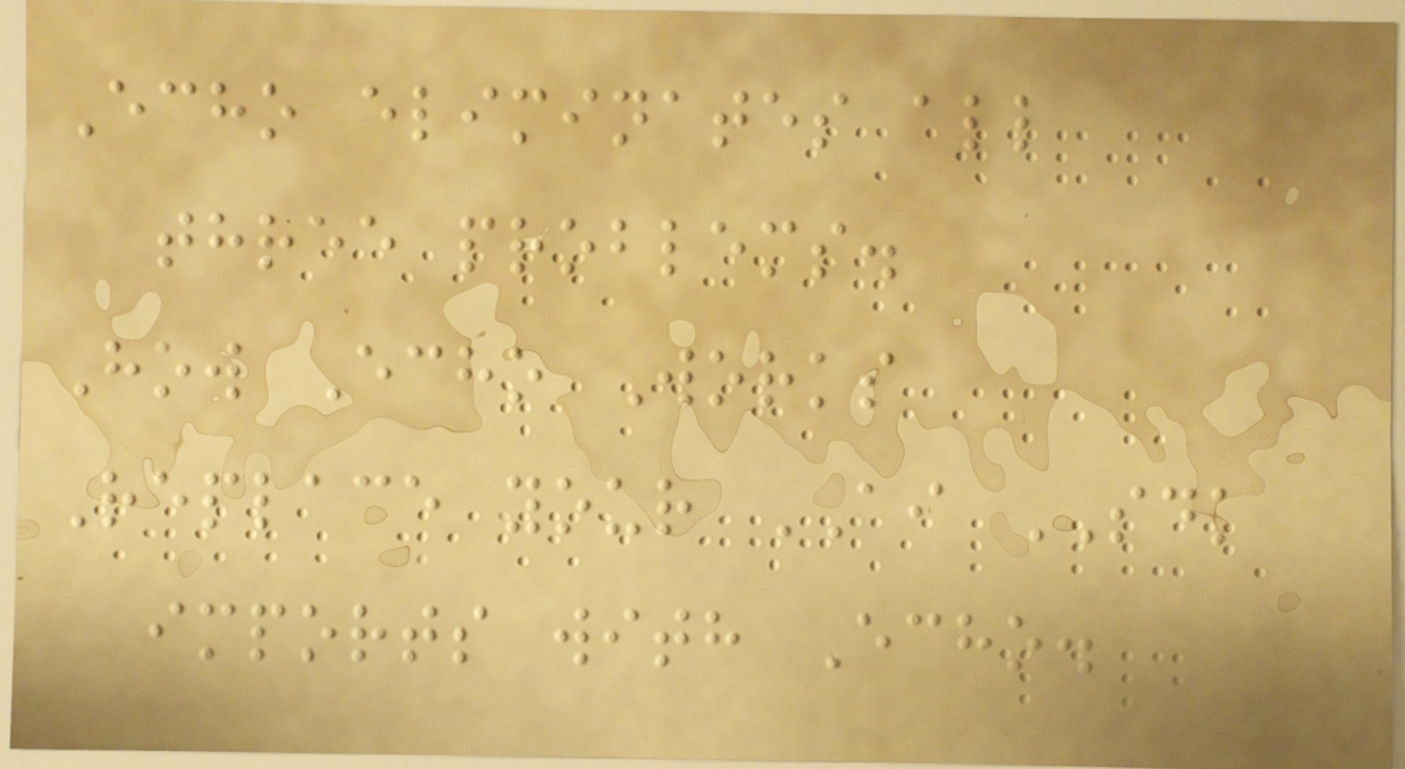Echo eliminates all
three problems.
How Echo Works
Replace your AI SDK
imports with Echo.
